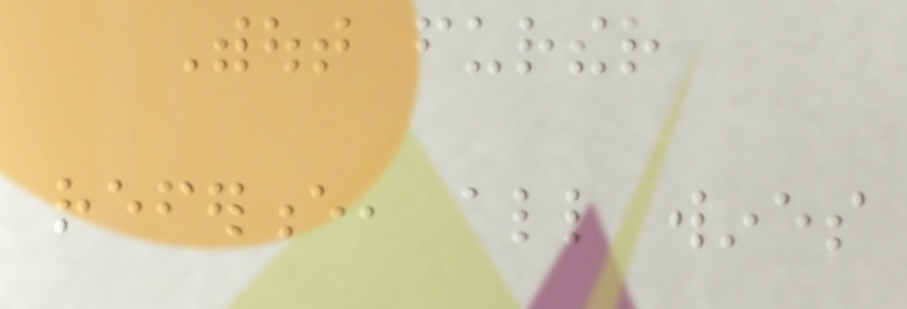Without further
reference, all wines
